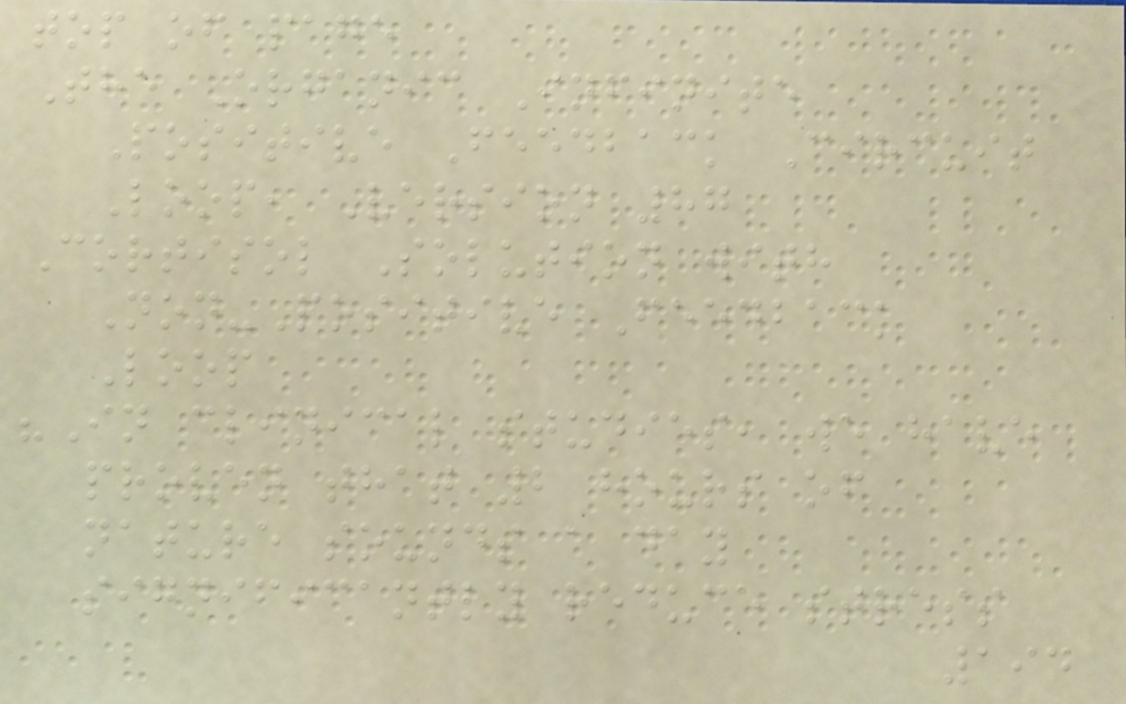top of page
The Organic Infinite
Positive Feedback Circuit
Loop, Version 87
Cortisol Solution with
Non-Positive Feedback
Loop
"In clinical studies, we have
proven that 2 hours of
nature sounds a day
significantly reduce stress
194
